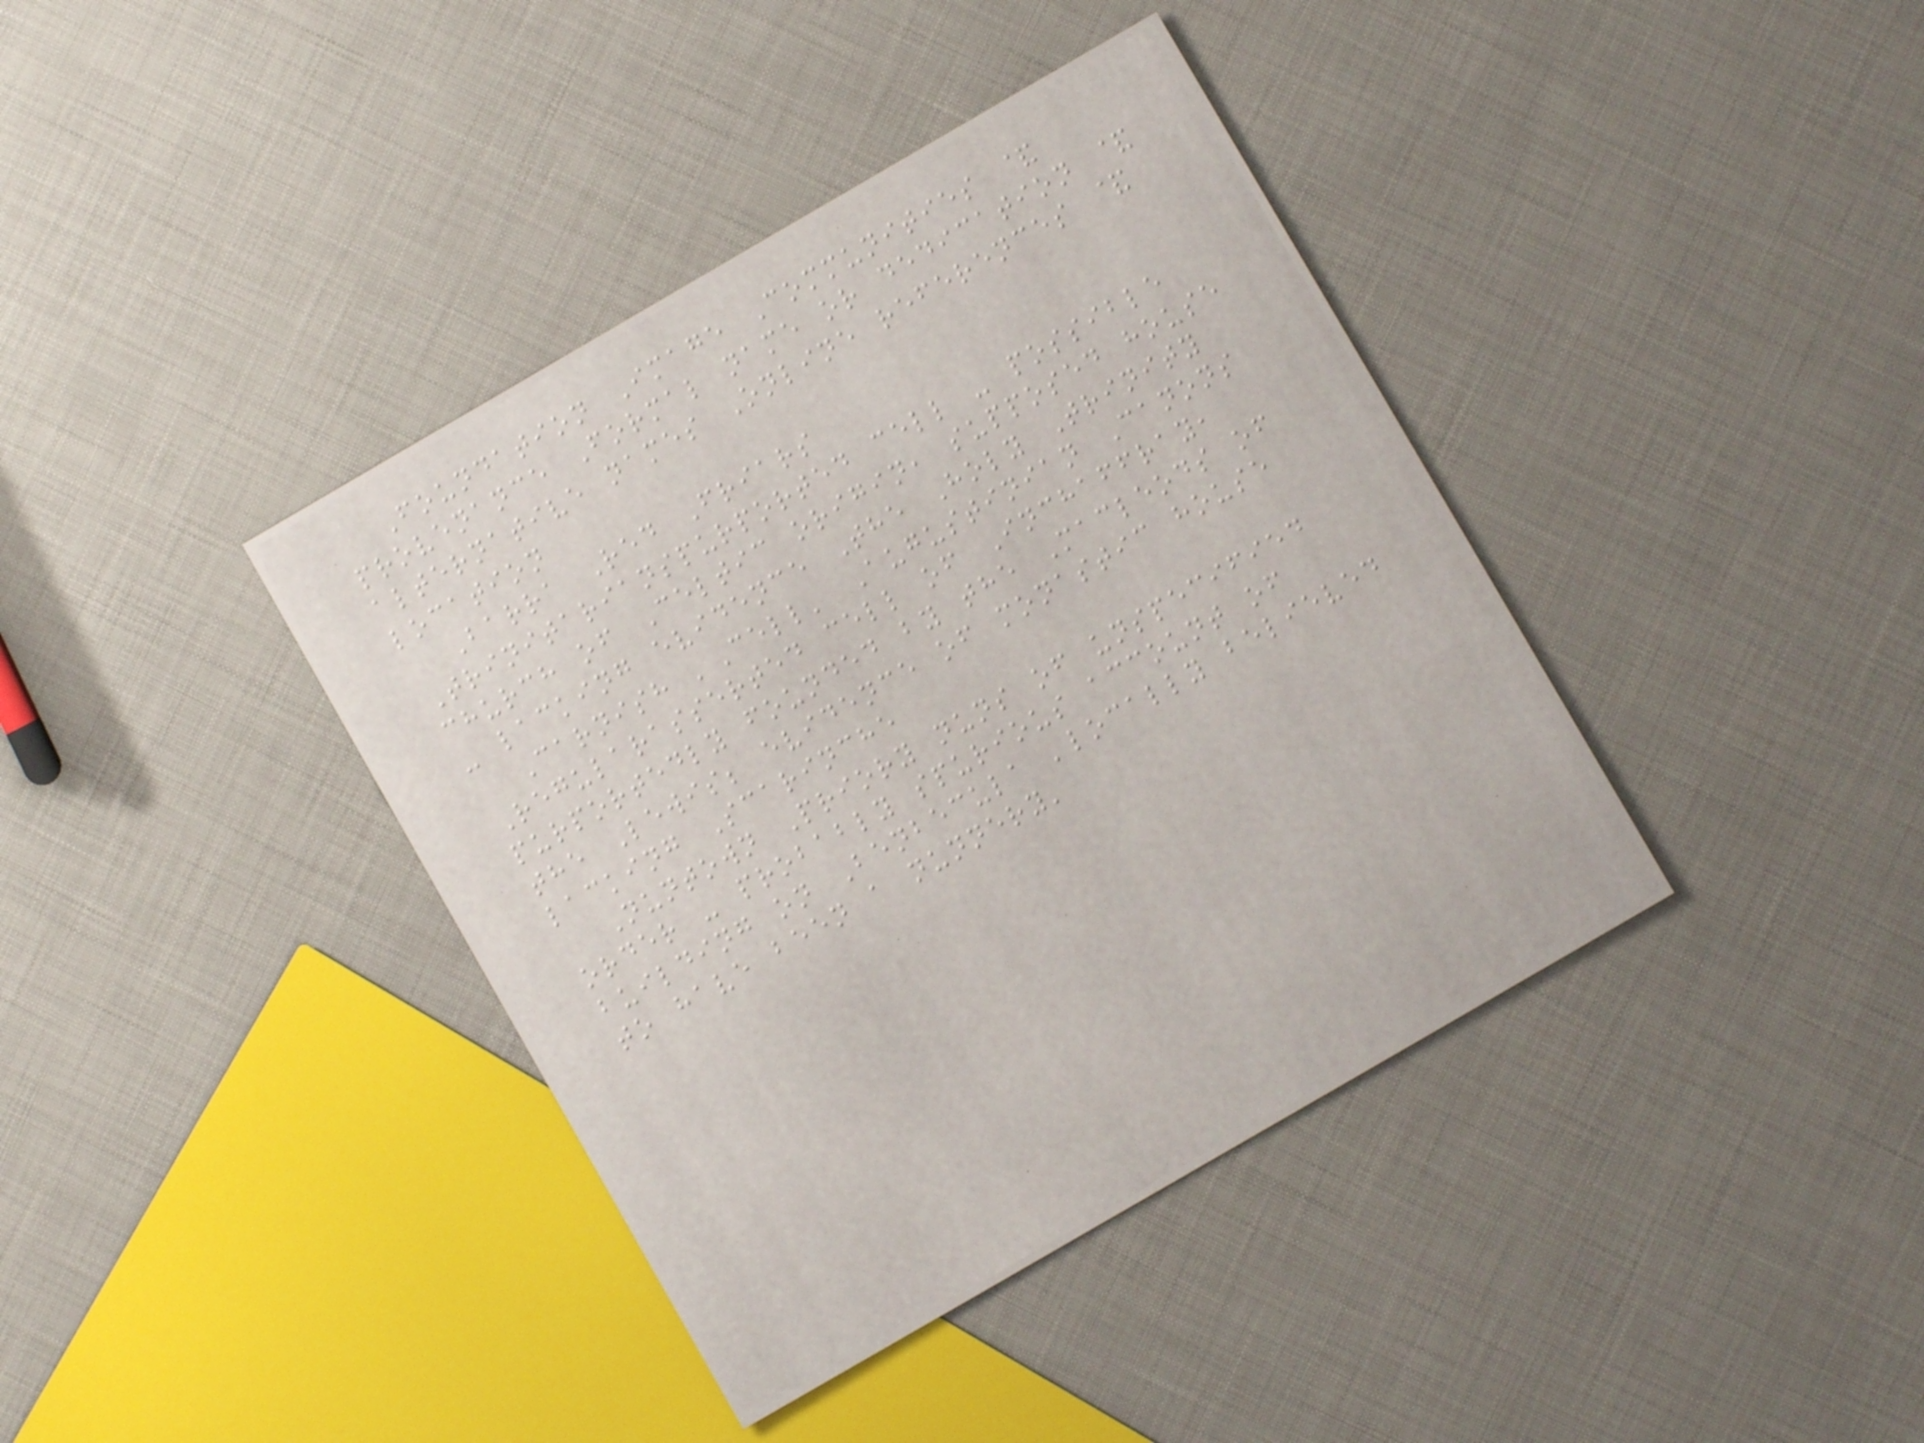Foundation Image Communities &
provenance Formal name or dedication &
alternative names Online references &
location
Barra Red Friars
Trinitarianspurported cell - possible
church of Celtic origin, supposed house
- lacking evidence The Holy Trinity
Carnish 'Cell' Augustinian Canons
Regularasserted cell of Inchaffray,
purportedly founded by the Macleods of
the Lewis; evidence of monastic house
lacking Scarinche
Nuntown Priory nuns of unspecified
order - probably spurious account of
building on Benbecula 'locally believed
to have been a nunnery'
